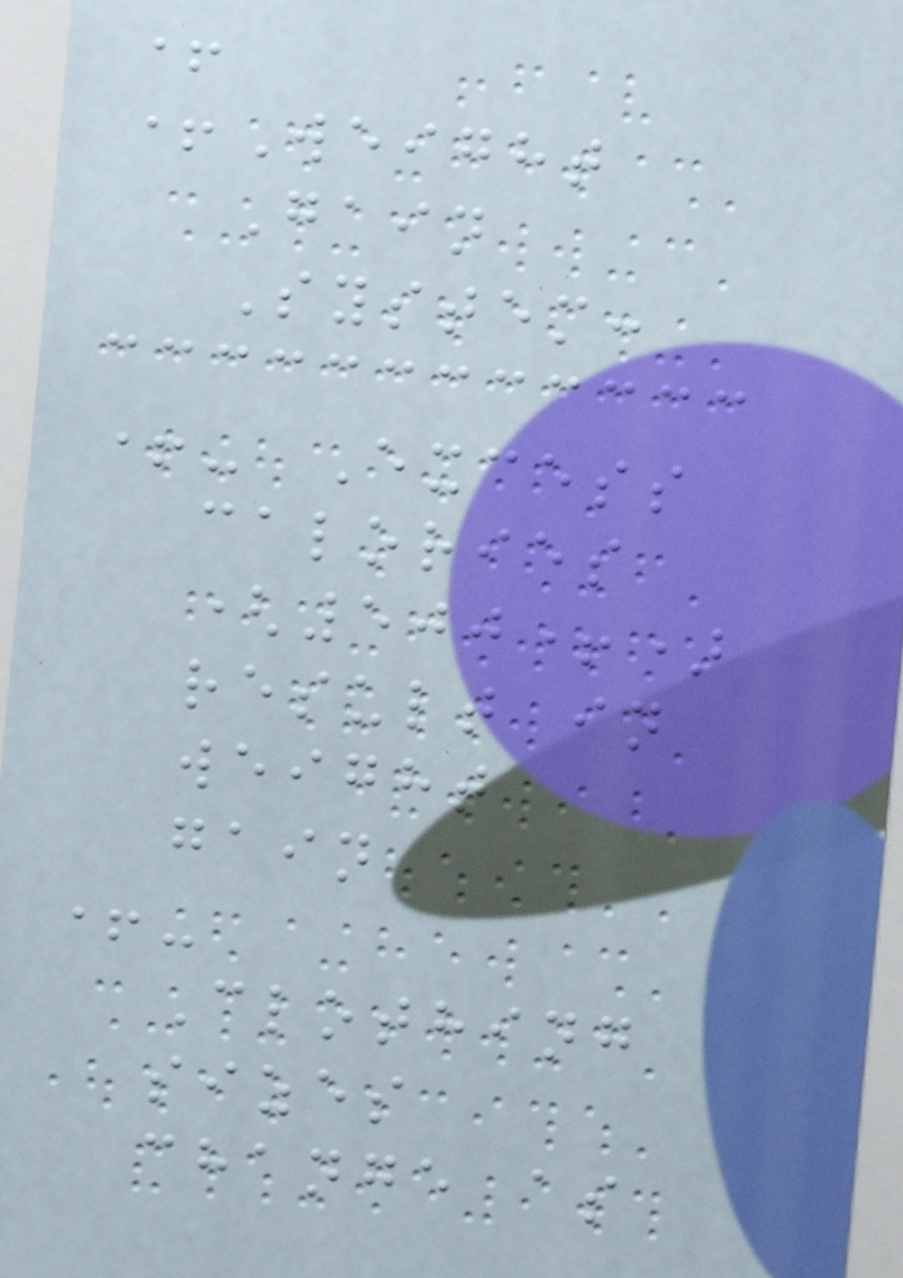+
+Weight
Gain
System:
+- Excess
calories
(500+)
result in
weight
gain
+-
Clothing
sizes
change as
